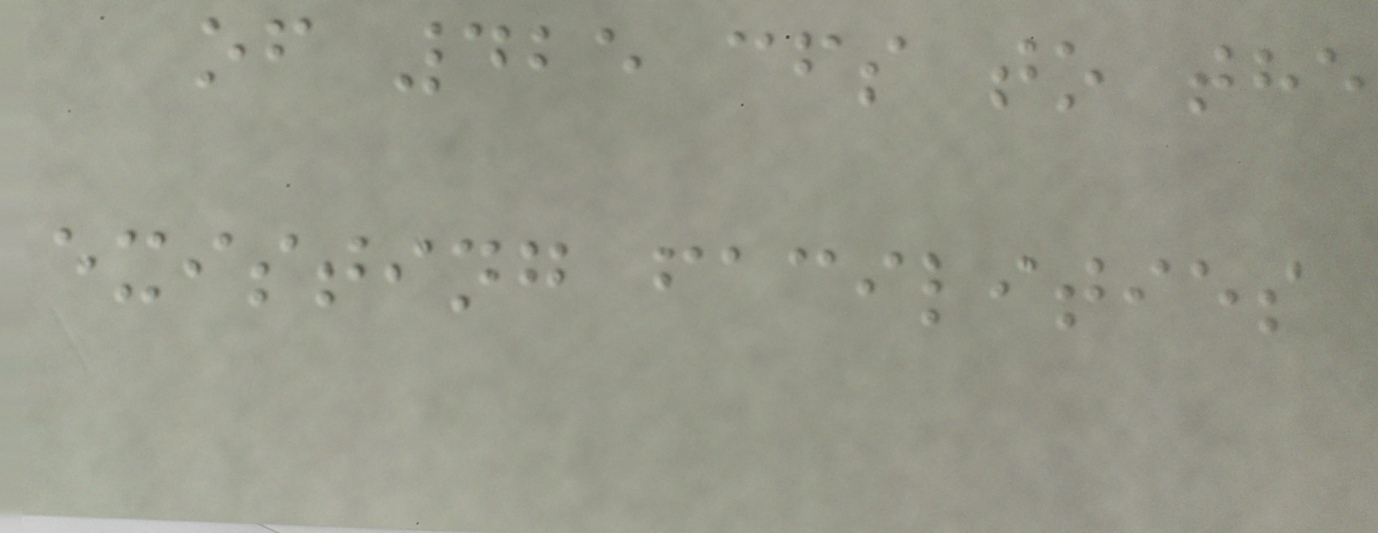of 425 cfs to the
existing facilities
